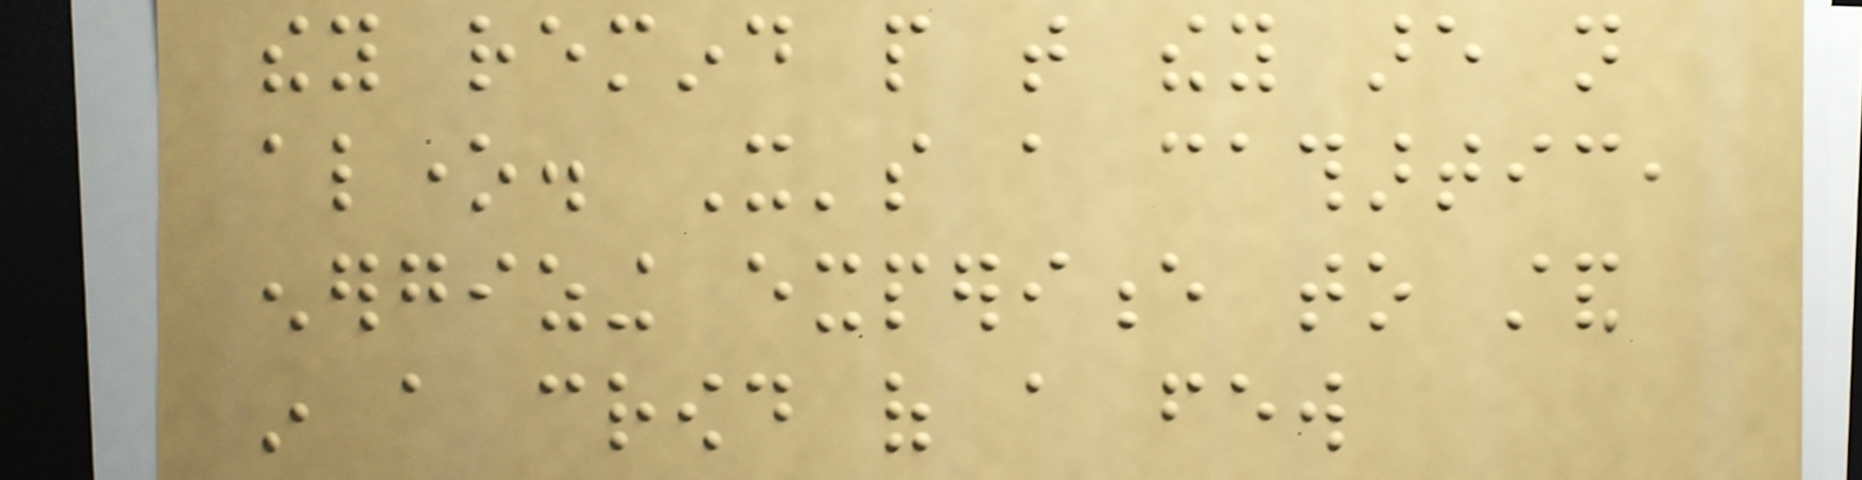they remind people that they are not
alone. It's a cathartic,
energizing experience to stand
in a crowd of a few
